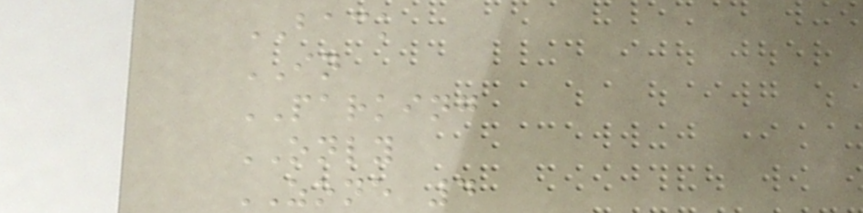BACK
IN
PARKING
ONLY
ZONE 4
